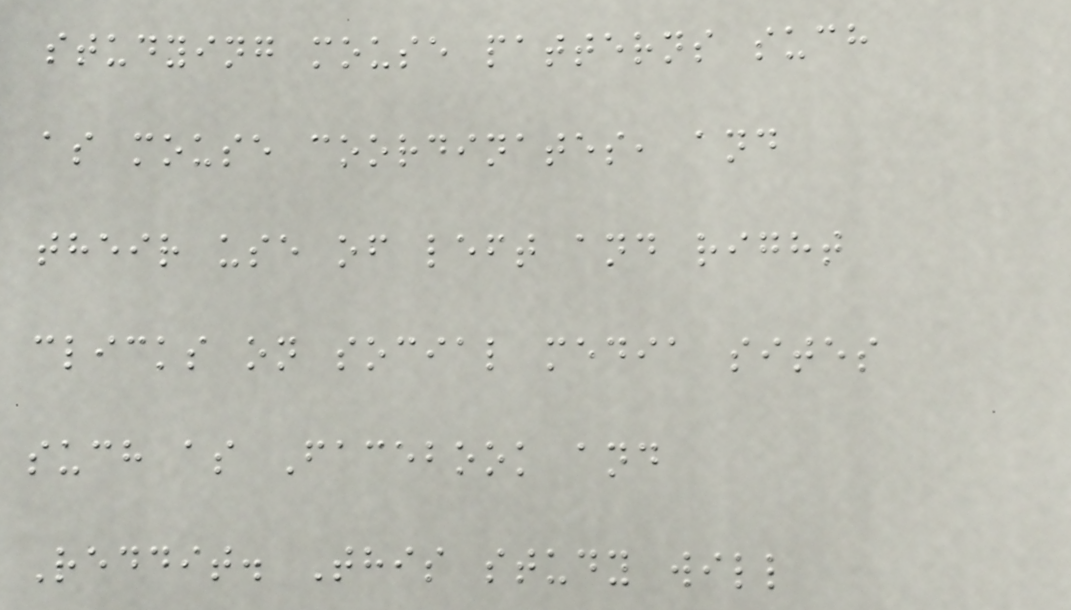studying mouse patterns such
as mouse coordinates, and
their use of left and right
clicks on social media sites
such as Facebook and
Reddit. This study will
